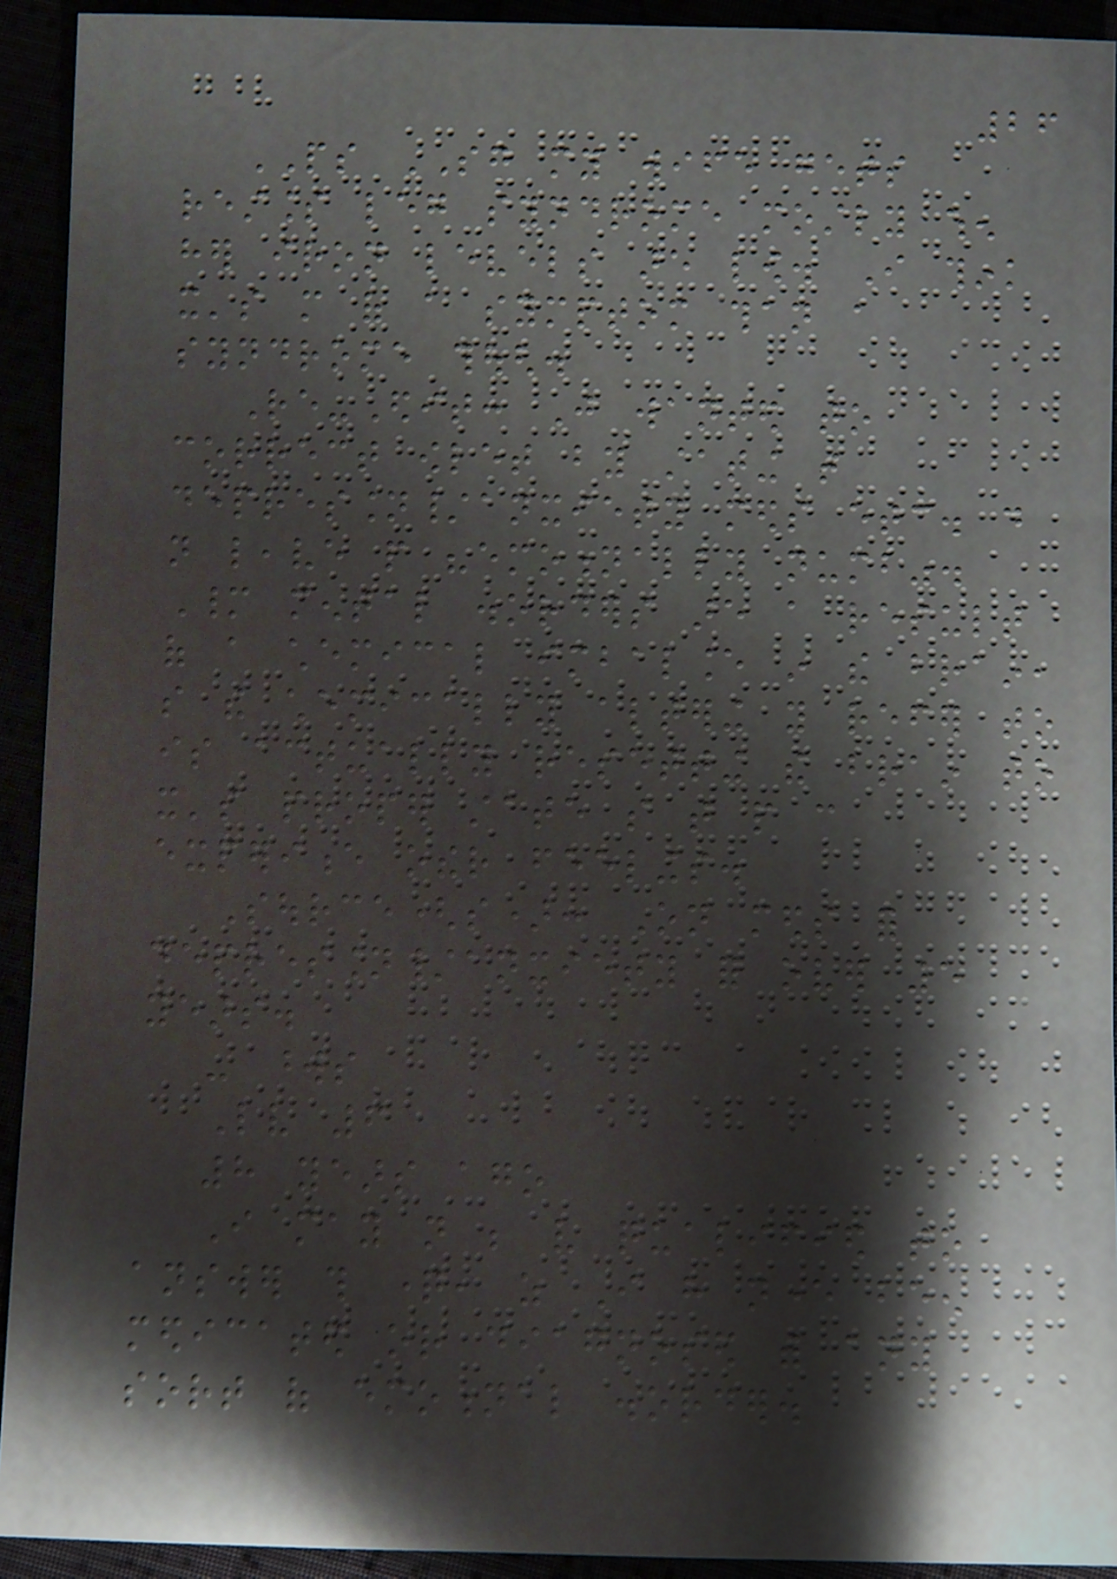26
PS SG my wife gets
restless leg syndrome mostly when
her iron levels are low. I think
it's more of a symptom than a
syndrome though.
Re-Edit: Just wanted to
correct owlet by stating that
depression/anxiety meds etc. do
not leave people "emotionally numb".
Many mental disorders are a result
of a chemical imbalance in the brain,
so the chemically altering you refer to
is actually resetting the brain to
it's proper state so that people can
experience other feelings.
Source(s): On meds for
depression/anxiety for over 5
years.
- words
Lv 6
8 years ago
I may not be very qualified to
answer this question, as I have never been
medicated or diagnosed with any
sort of emotional disorder.
